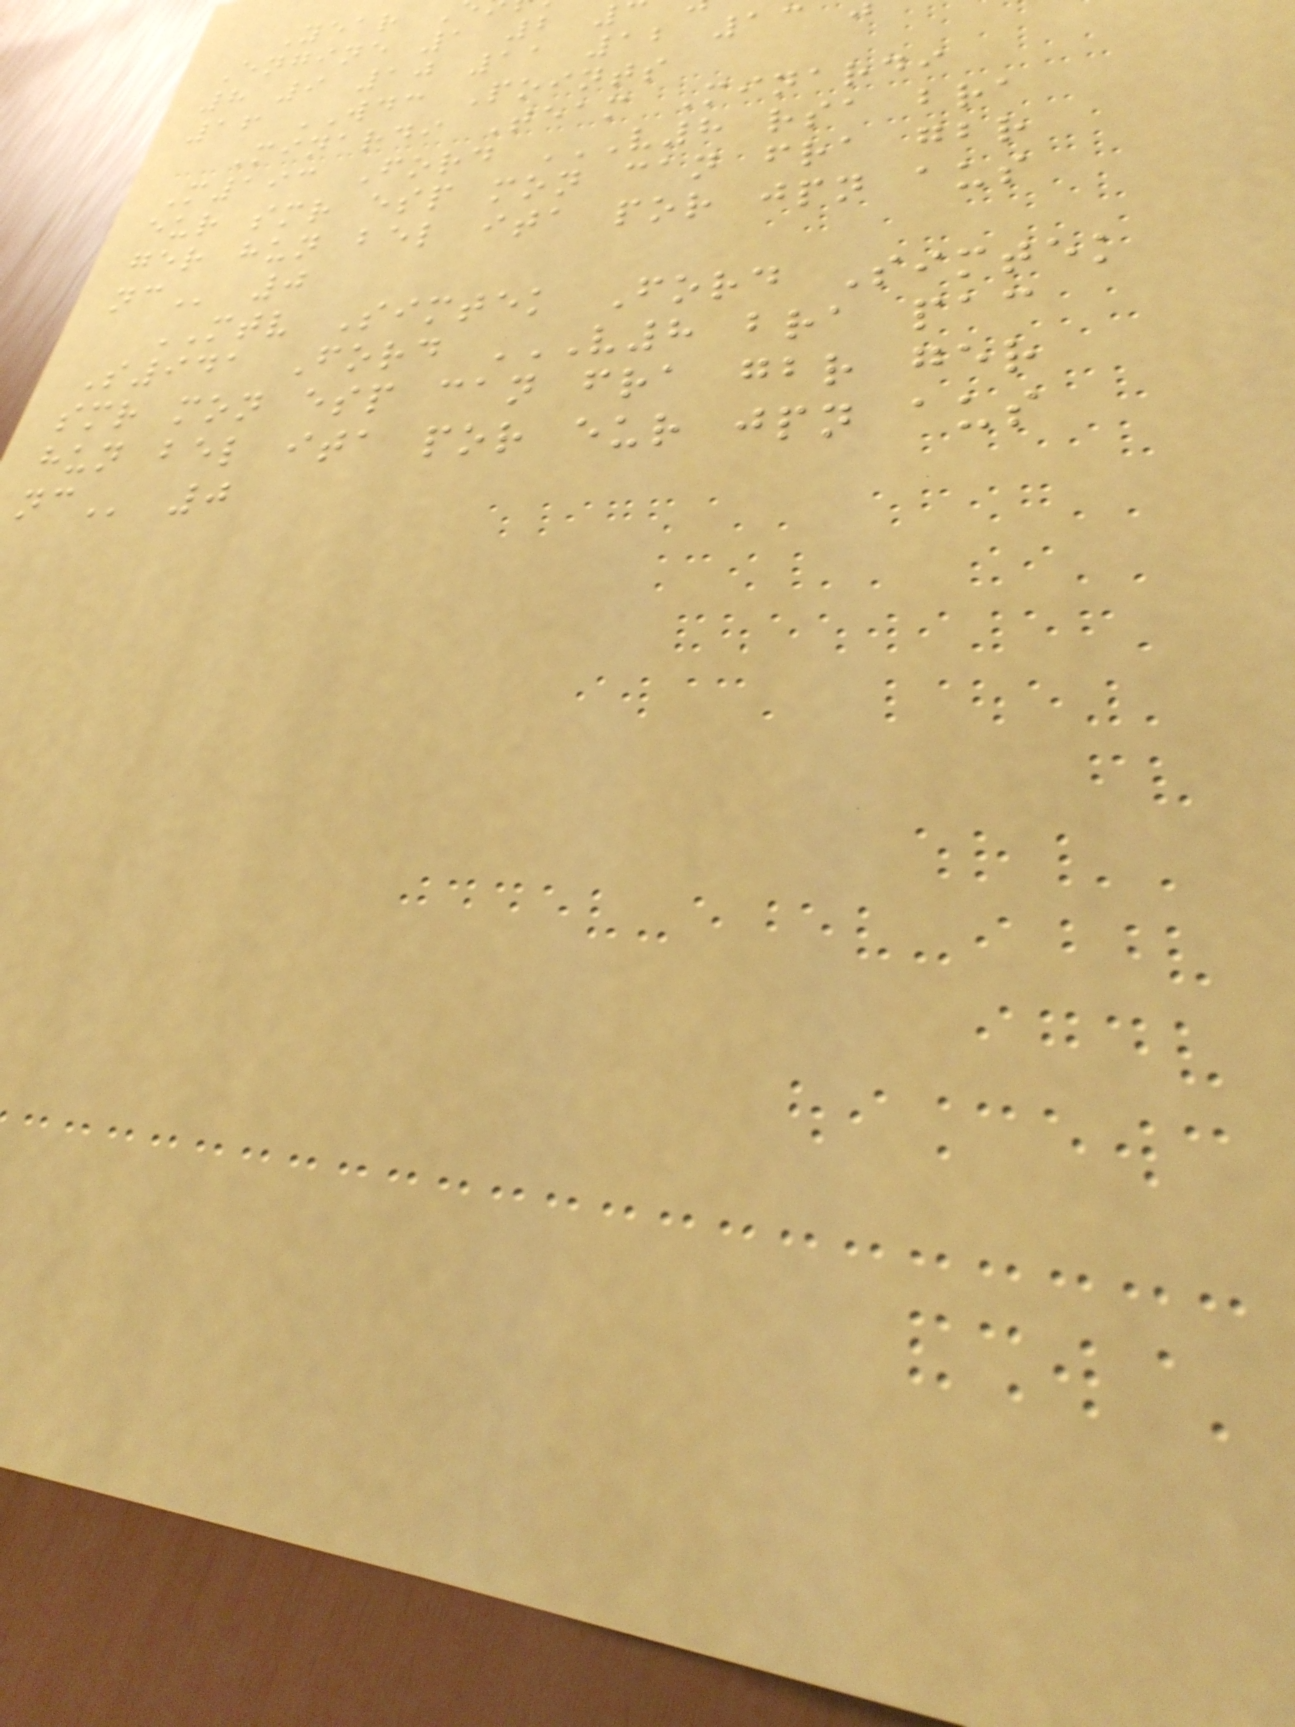Engine 1 2
8 9 10 11 12 13
16 WDC Points
Minardi Team Minardi
M193 Ford V8 RSA BRA
eur smr esp mon can fra gbr
ger hun bel ita por jpn aus
MTV Simtek Ford Simtek
S941 Ford V8 BRA PAC
smr mon esp can fra gbr ger
hun bel ita por eur jpn aus
